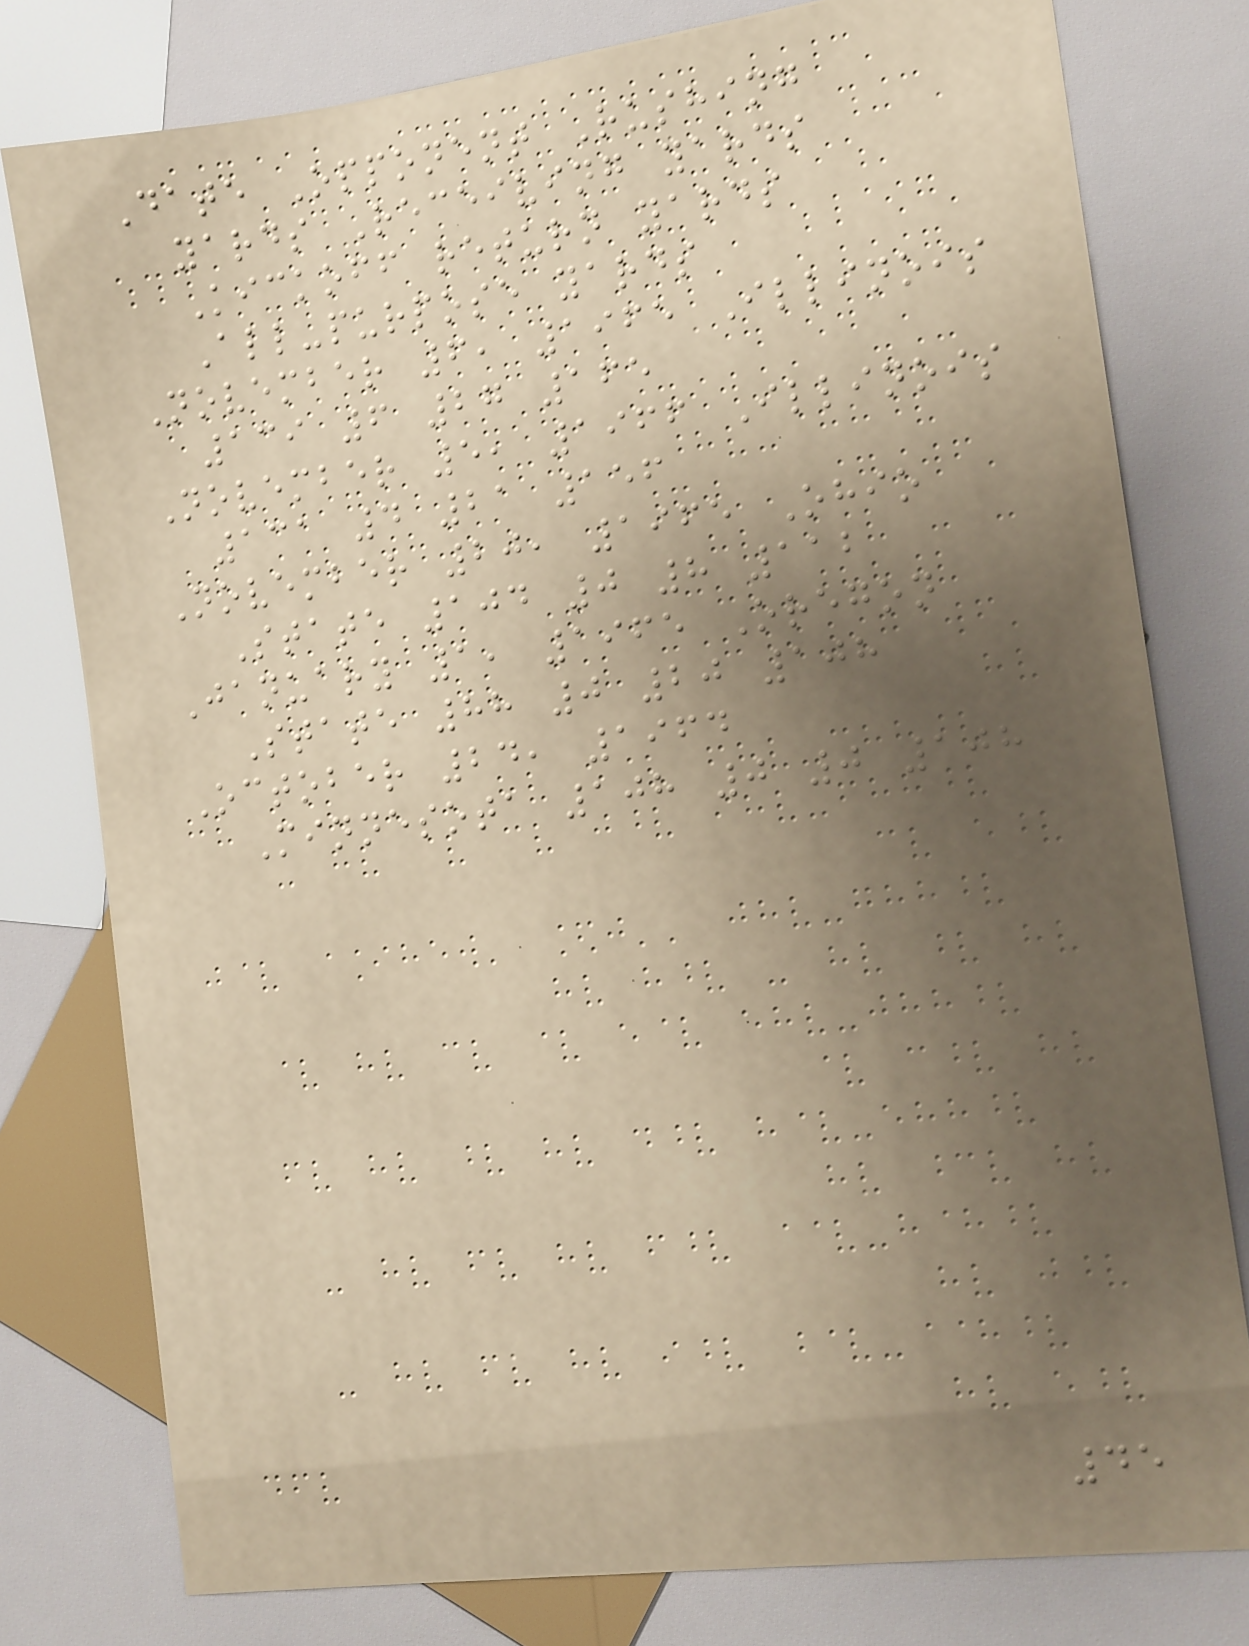Date Opponent Rushing
yards Receiving yards
Kickoff return yards
All-purpose yards
November 6, 1965 Illinois
139 6 27 165
November 5, 1966 Illinois
131 4 21 156
November 20, 1965 Ohio
State 104 0 8 112
January 1, 1965 Oregon
State 88 0 20 108
October 24, 1964
Minnesota 108 0 0 108
45
